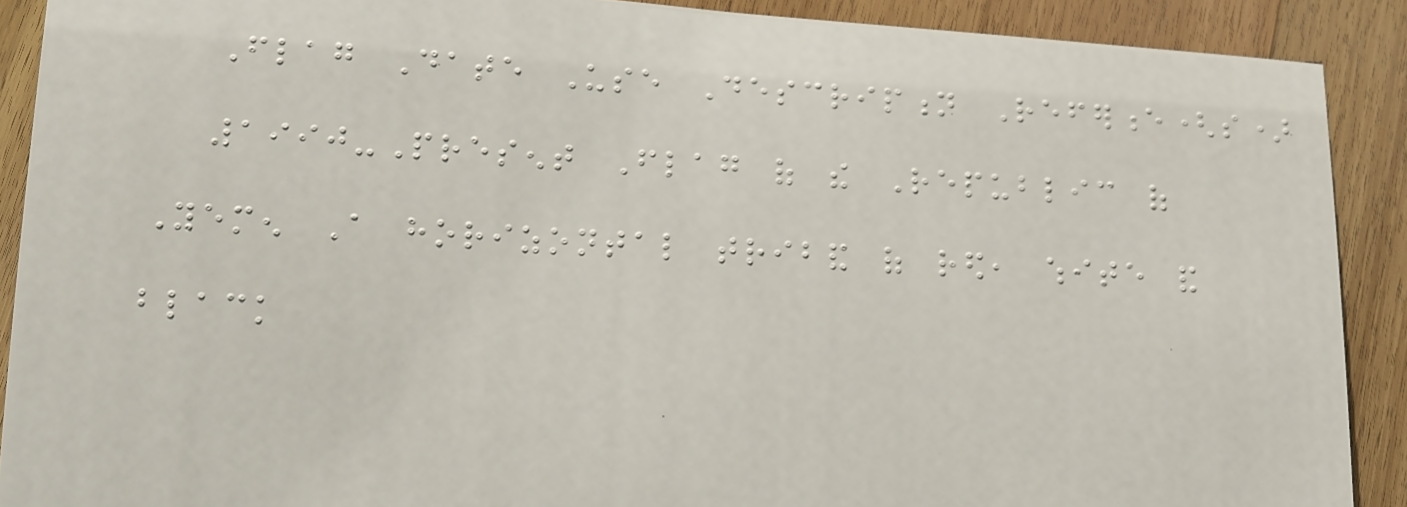Flag Date Use Description Reference(s)
1990-Present Flag of the Republic of
Yemen A horizontal triband of red, white and
black
